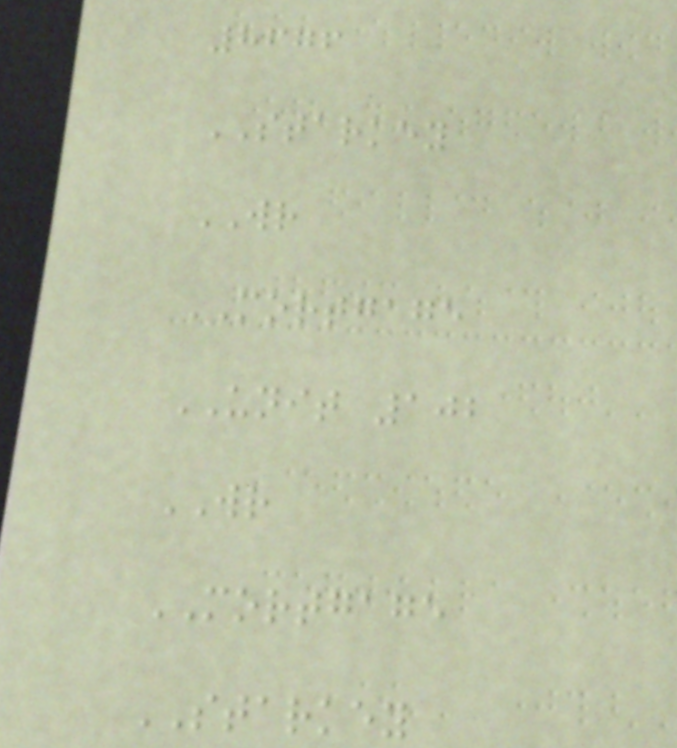8676
STARKEY
WR
MORTGAGE
UNIT 102
WR
MORTGAGE
STARKEY
